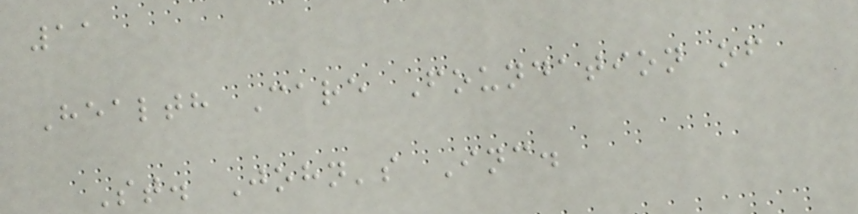11
Health Care Foundation of
St. John's Inc.
